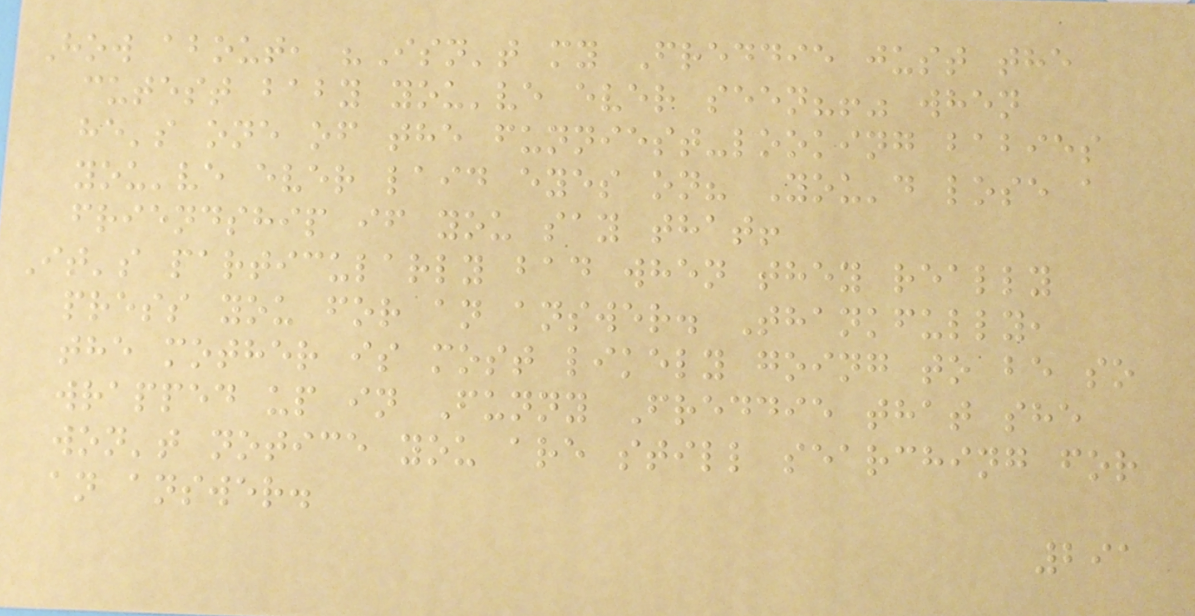How about, "Isn't my Freddie just the
cutest baby you've ever seen?!" when
he's one of the funniest-looking babies
you've ever laid eyes on? You'd lose a
friendship if you say that!
It's particularly bad when they really
press you for an answer. Thankfully,
the mother is most likely going to be so
wrapped up in Funny Freddie that she
won't notice you are still searching for
an answer.
291
